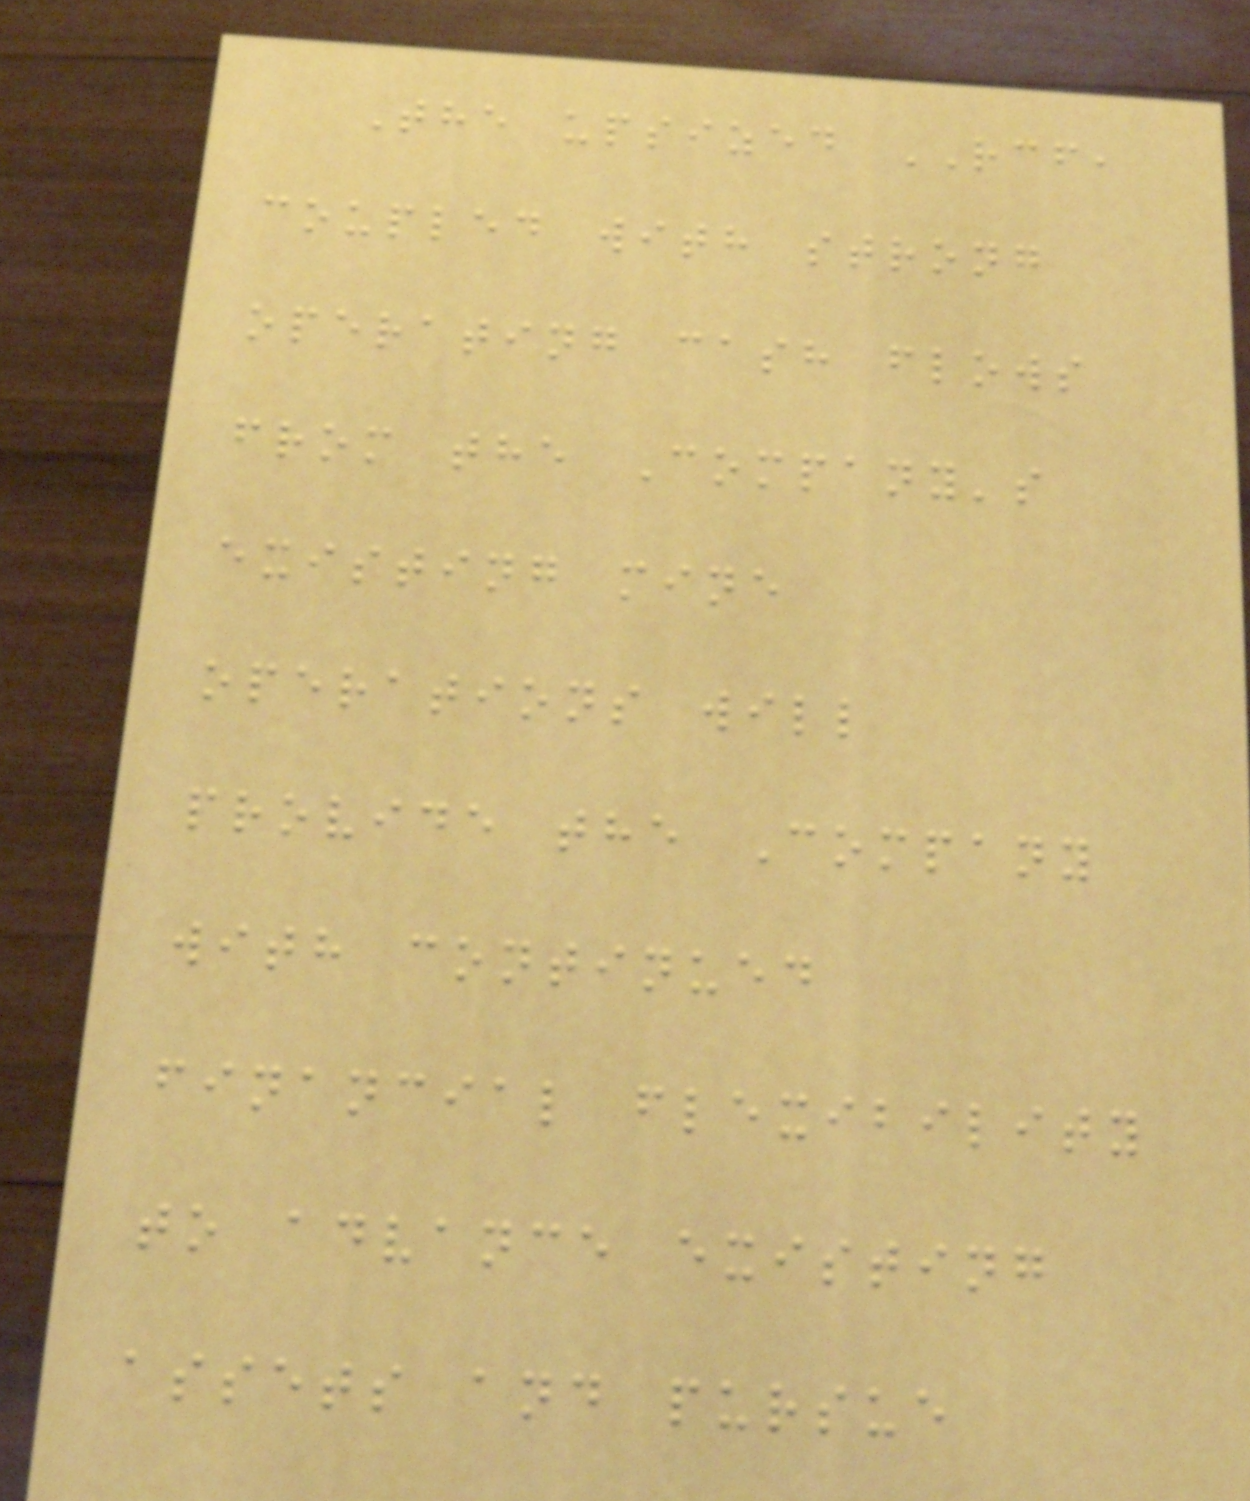The upsized RCF,
coupled with strong
operating cash flows
from the Company's
existing mine
operations will
provide the Company
with continued
financial flexibility
to advance existing
assets and pursue
